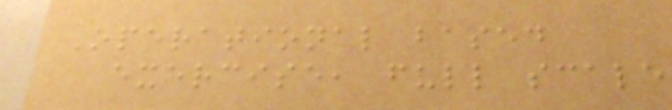Operational based
exercise, full scale
